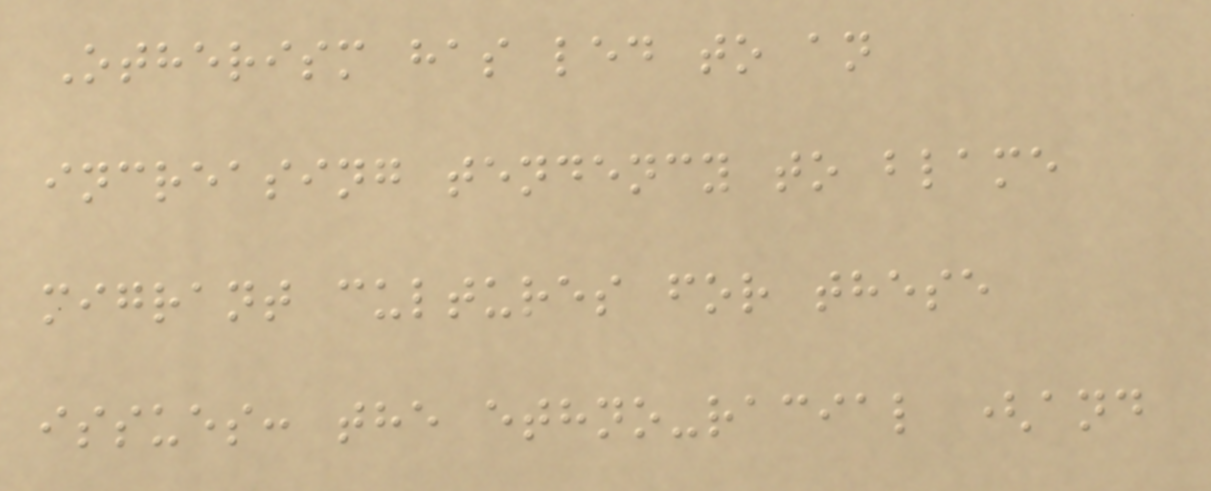Otherism has led to an
increasing tendency to blame
migrant cultures for these
issues: the ethno-racial (and
